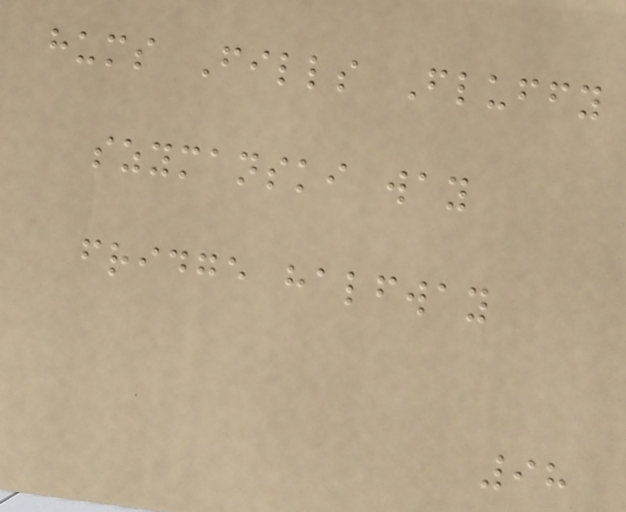hums Fills Fluffy
szymanski way
fridge halfway
98
